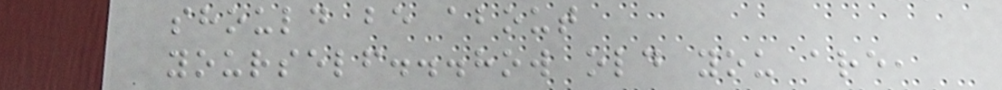should be about
yourself...how old you are,
